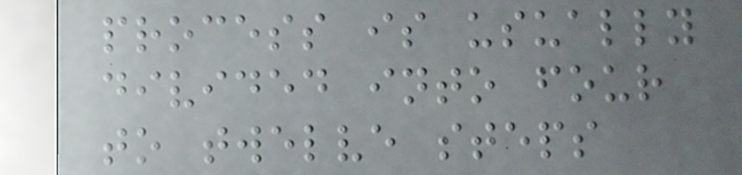process is usually
divided into four
to twelve steps
